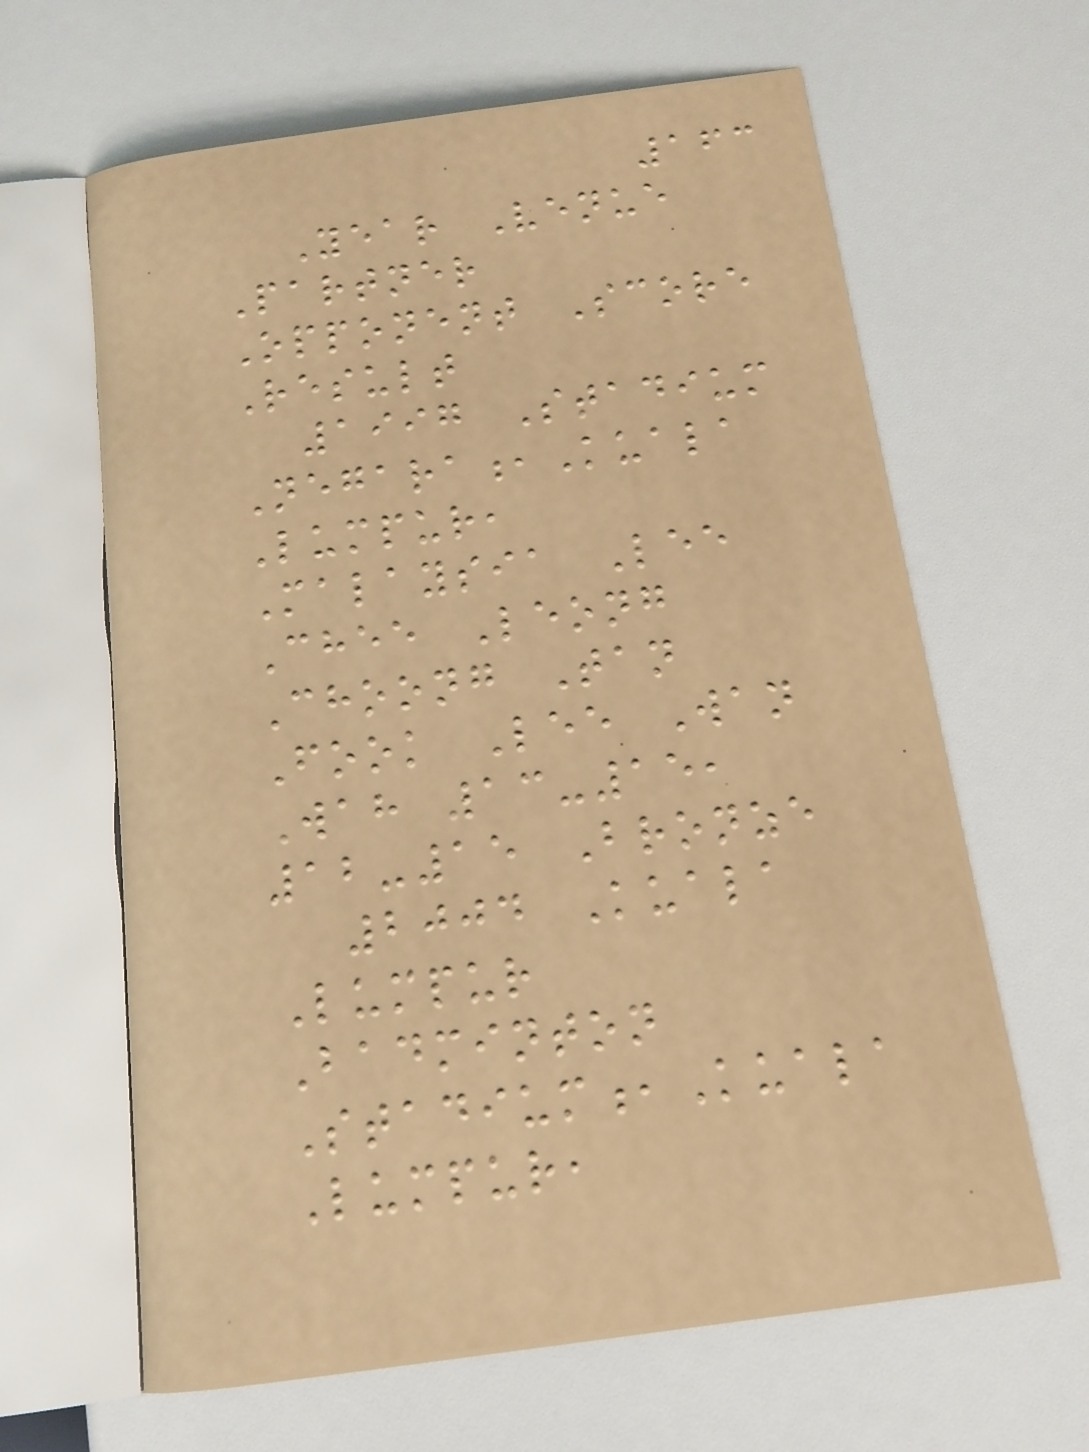163
Year Venue
Partner
Opponent Score
Result
1997 Stadium
Negara,Kuala
Lumpur,
Malaysia Lee
Chee Leong
Choong Tan
Fook Lee Wan
Wah 13-15,
12-15 Bronze
2004 Kuala
Lumpur
Badminton
Stadium,Kuala
Lumpur,
